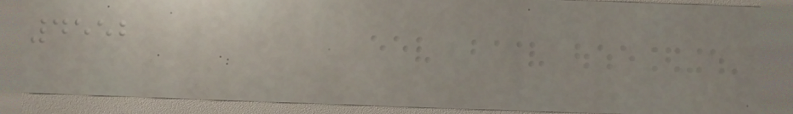4552
